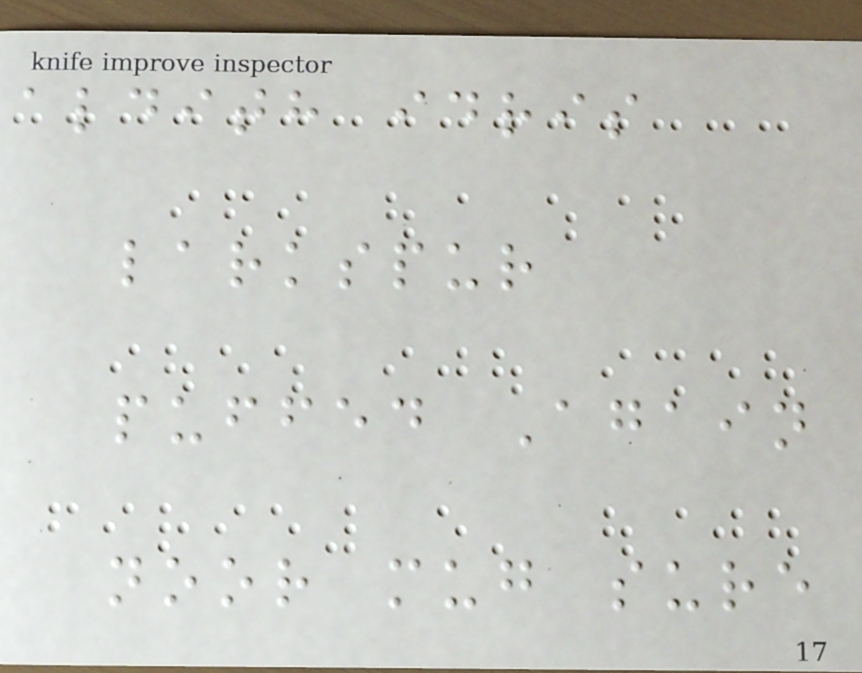aldith idris
larkspur
puffed Again
noor mug sure
